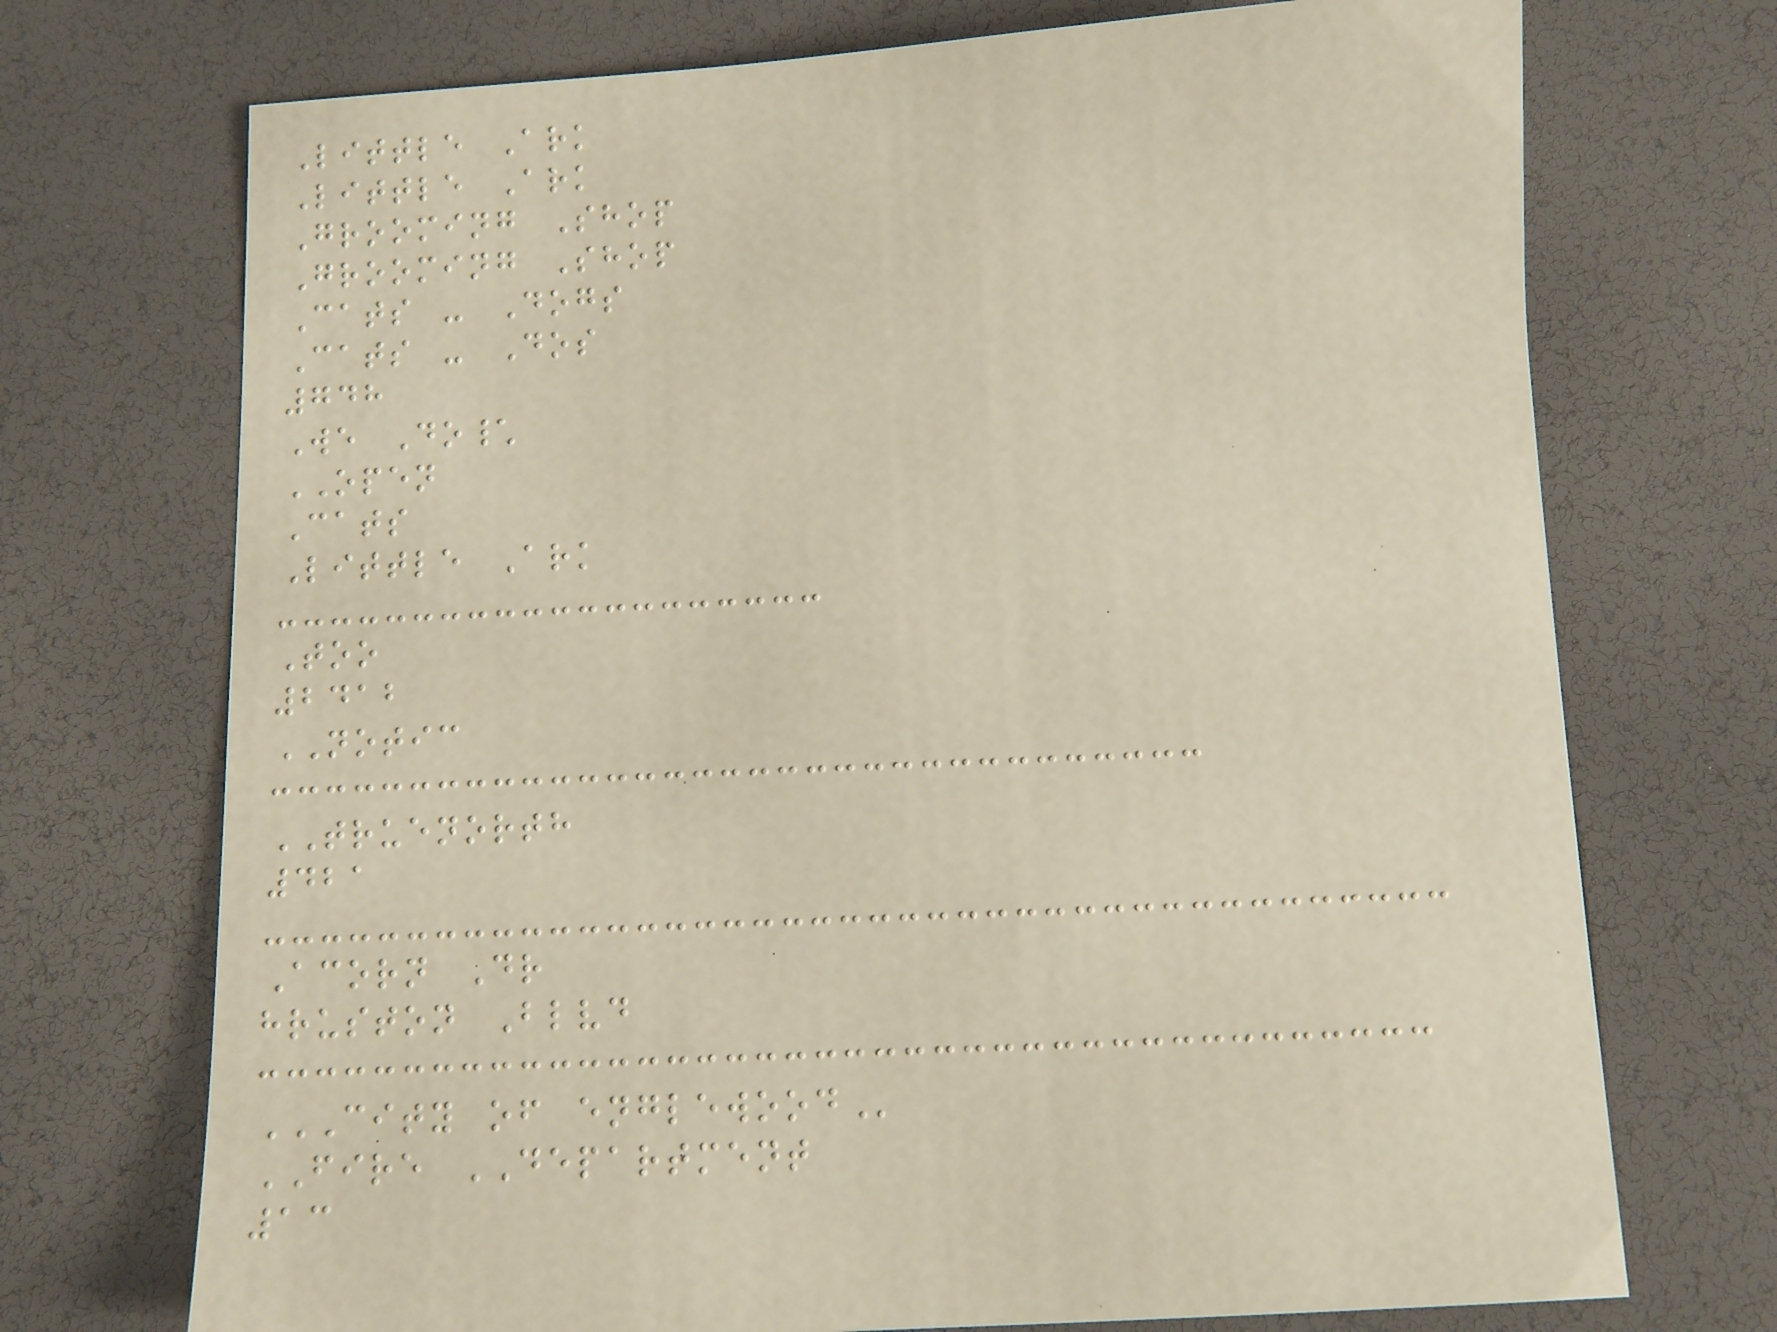Little Ark
Little Ark
Grooming Shop
Grooming Shop
Cats - Dogs
Cats - Dos
748
We Do\
OPEN
Cats
Little Ark
Too
2412
NOTIC
TRUENORTH
421
Acorn Dr
hruston Blvd
CITY OF ENGLEWOOD
FIRE DEPARTMENT
13
